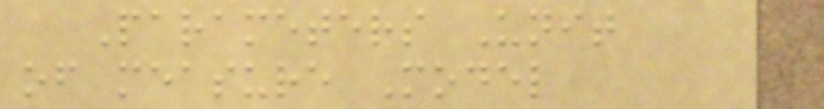Parameters Unit
of measure Model
